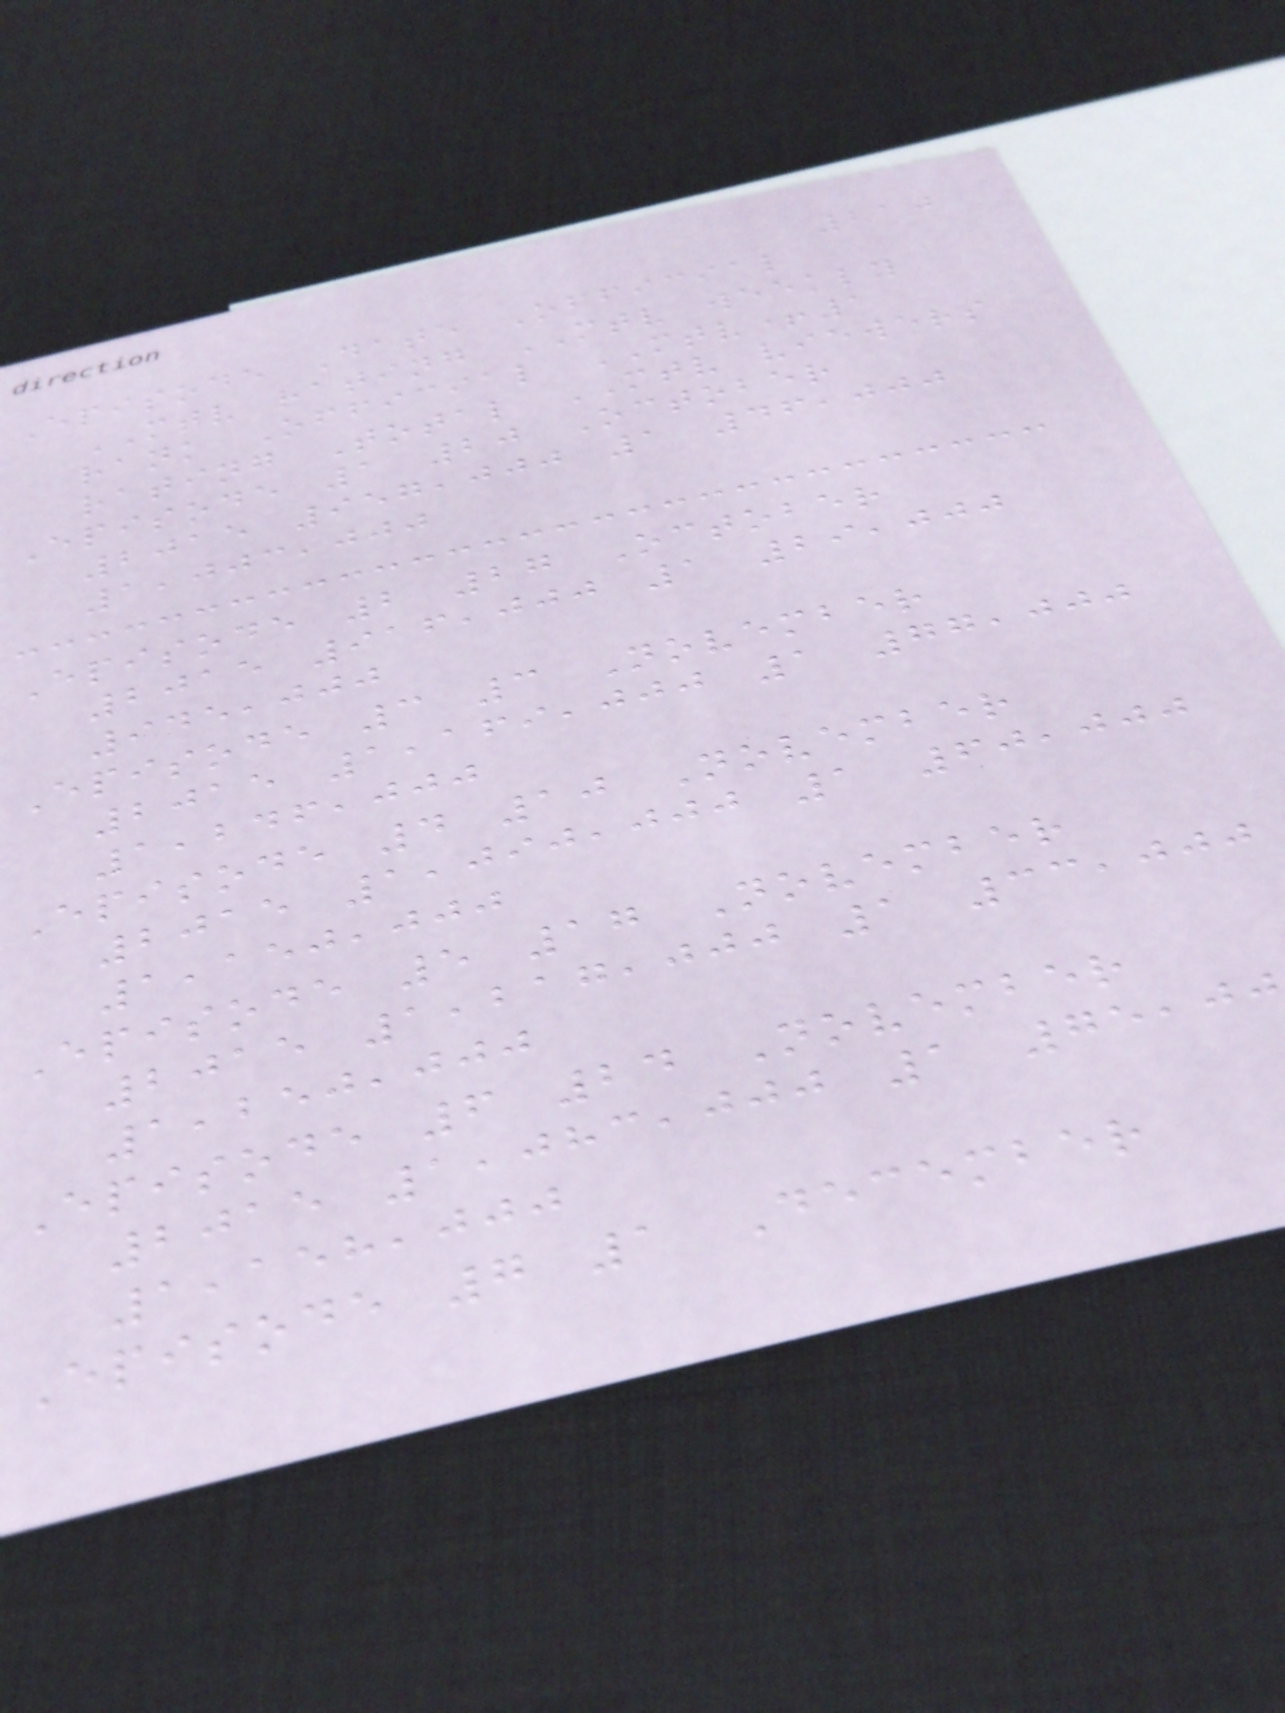210
Episode Date Official
MTV rating MTV weekly
rank Official MTV+1
rating Total MTV viewers
Episode 1 20 October
2015 957,000 1 46,000
1,003,000
Episode 2 27 October
2015 916,000 1 29,000
945,000
Episode 3 3 November
2015 1,169,000 1 77,000
1,246,000
Episode 4 10 November
2015 1,090,000 1 60,000
1,150,000
Episode 5 17 November
2015 1,217,000 1 33,000
1,250,000
Episode 6 24 November
2015 1,083,000 1 75,0
1,158,000
Episode 7 1 December
